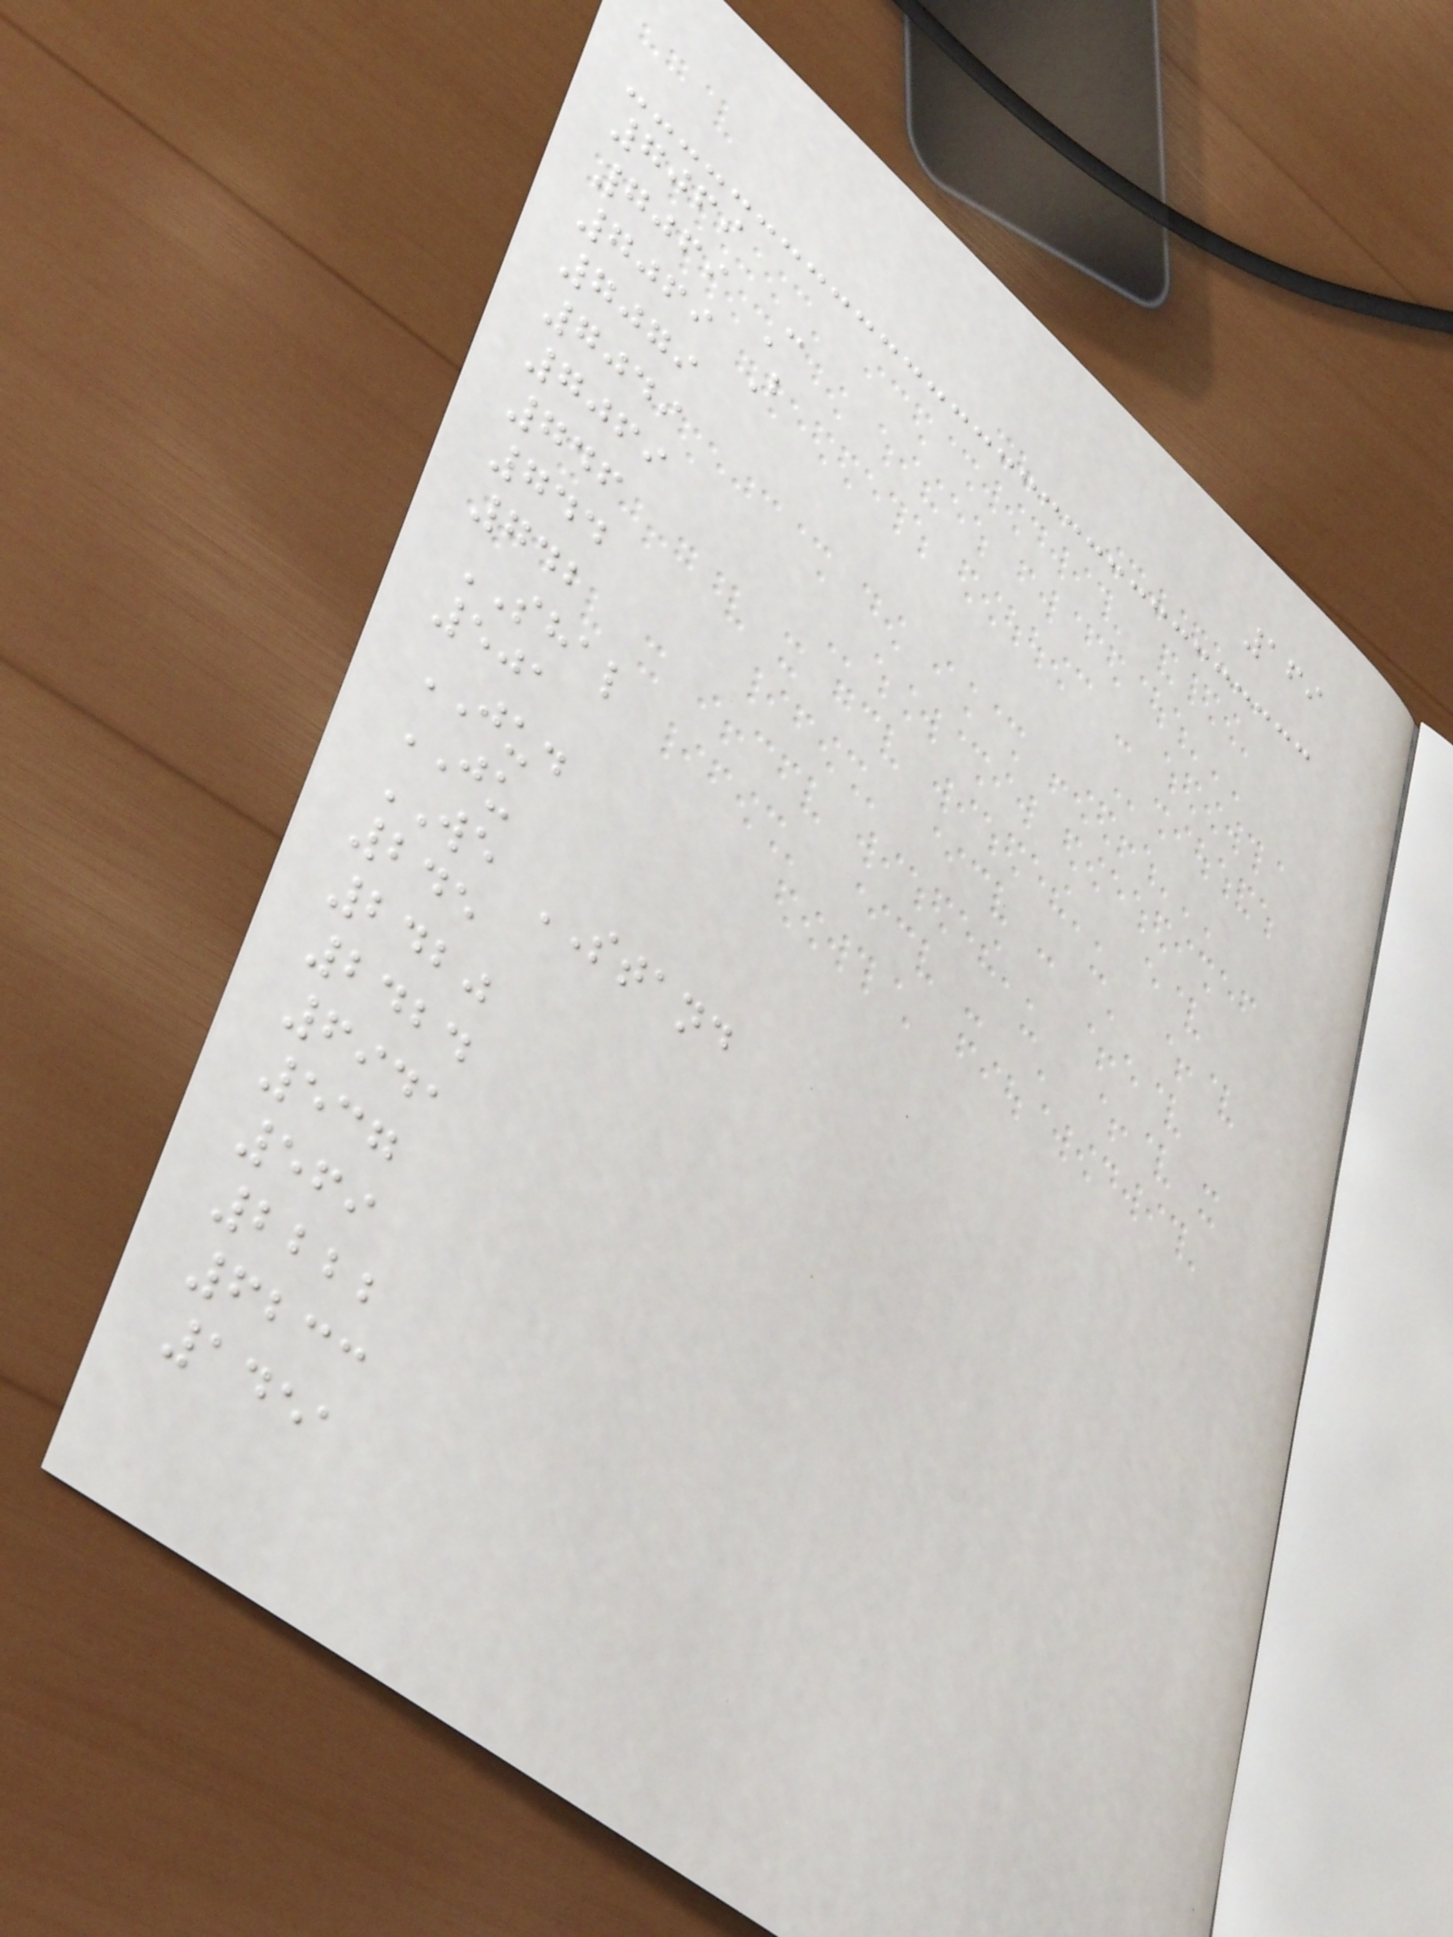169
7069
7069 C
7069 B
7079
7049
7069
746
744
742
SHAL
501
JUD
JU
WE STAND
245
2420
2424
6941
537
569
2222
6233
1451
